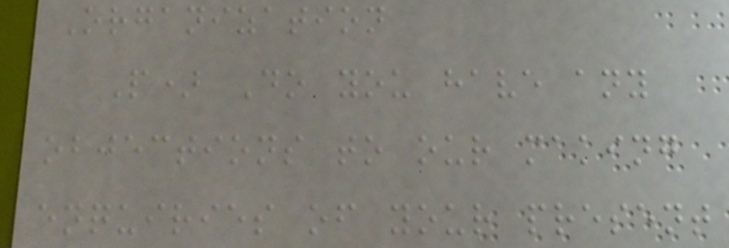Organization
P) Do you have any
objections to our making
enquiries of your present
